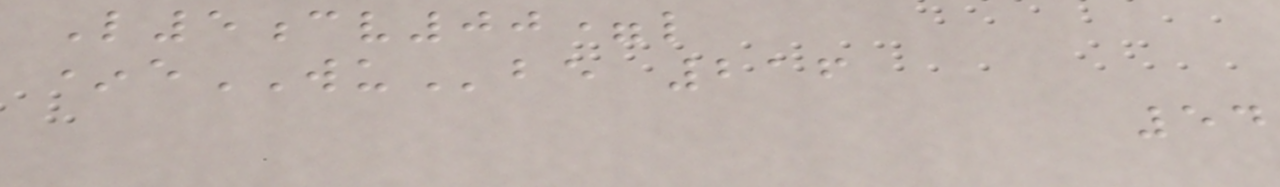L5cv00=l
*eWUbe 216
54
